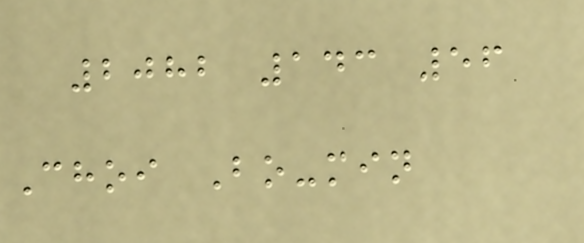2082 143 56
Choi Bo-min
